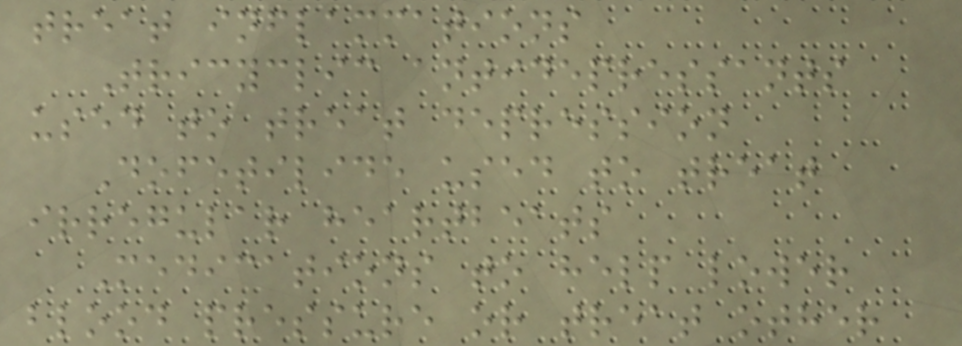treat inflammations
Tricyclic antidepressants
used to treat depression
Dofetilide used to treat
irregular heartbeats
Medications to help lower
blood pressure or treat other
